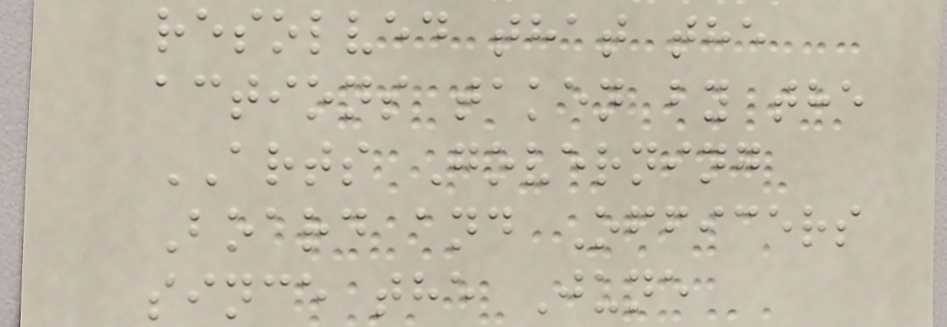resolved that the
actions taken by the
ARTS Governing
Board and Officers
since the June
